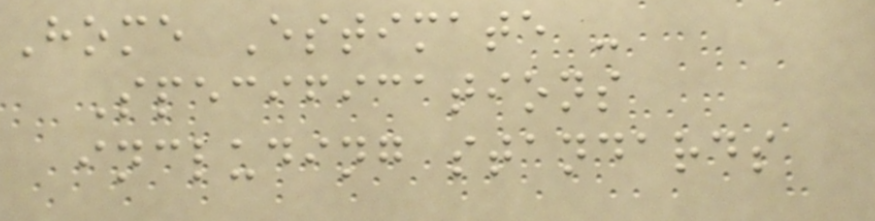Home Estimate -
Specifications
including standards
